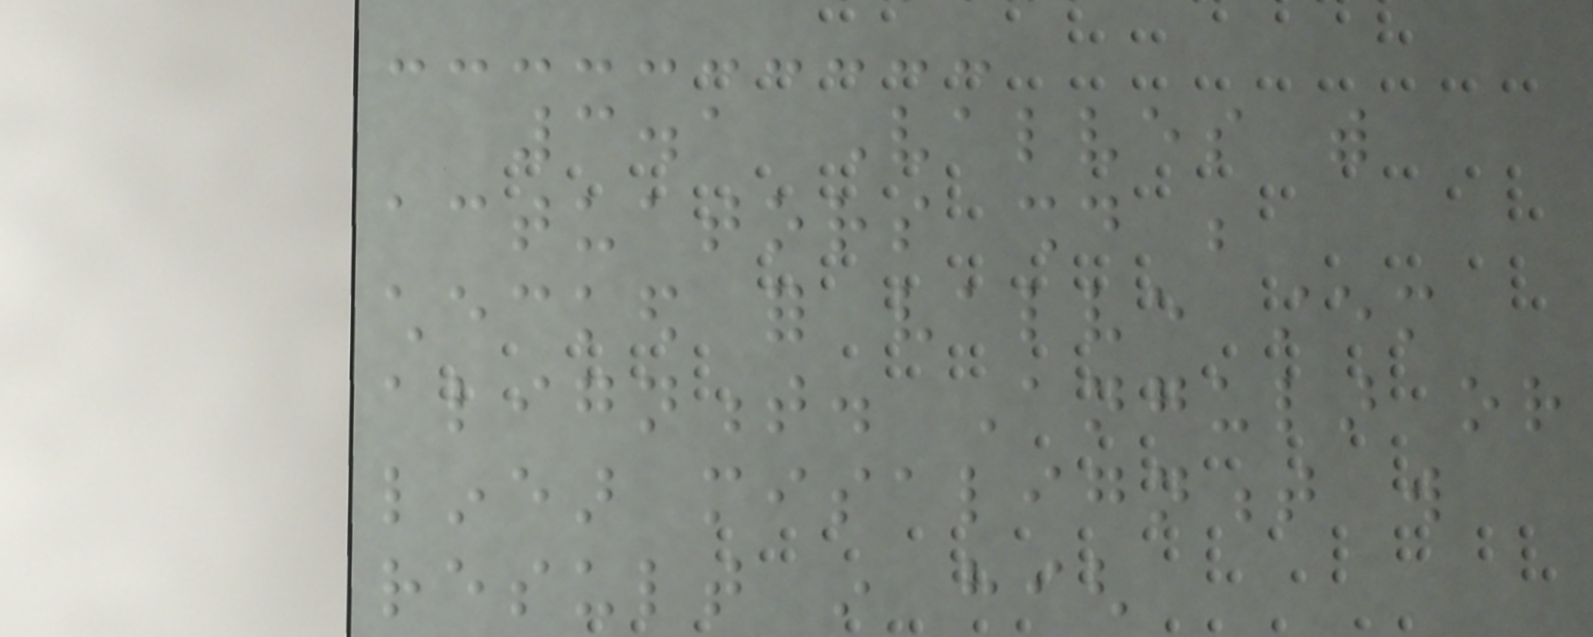3.1 Valves with
actuators should be
checked for valve stem
alignment. Angular or
linear misalignment will
result in high
